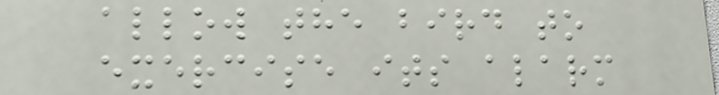allow the bird to
exercise its alarm
